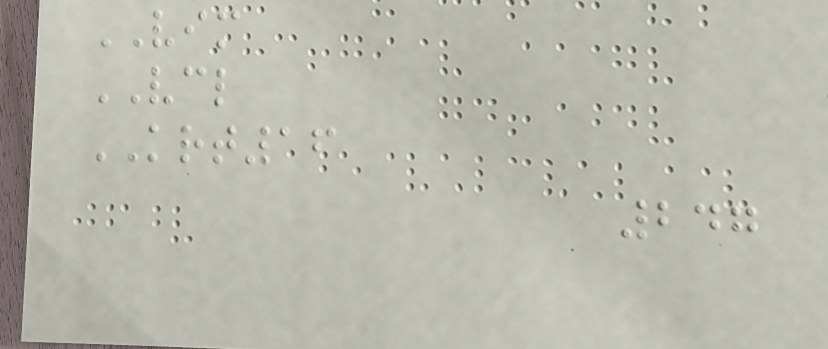VIM
VCL
KRT16
247
